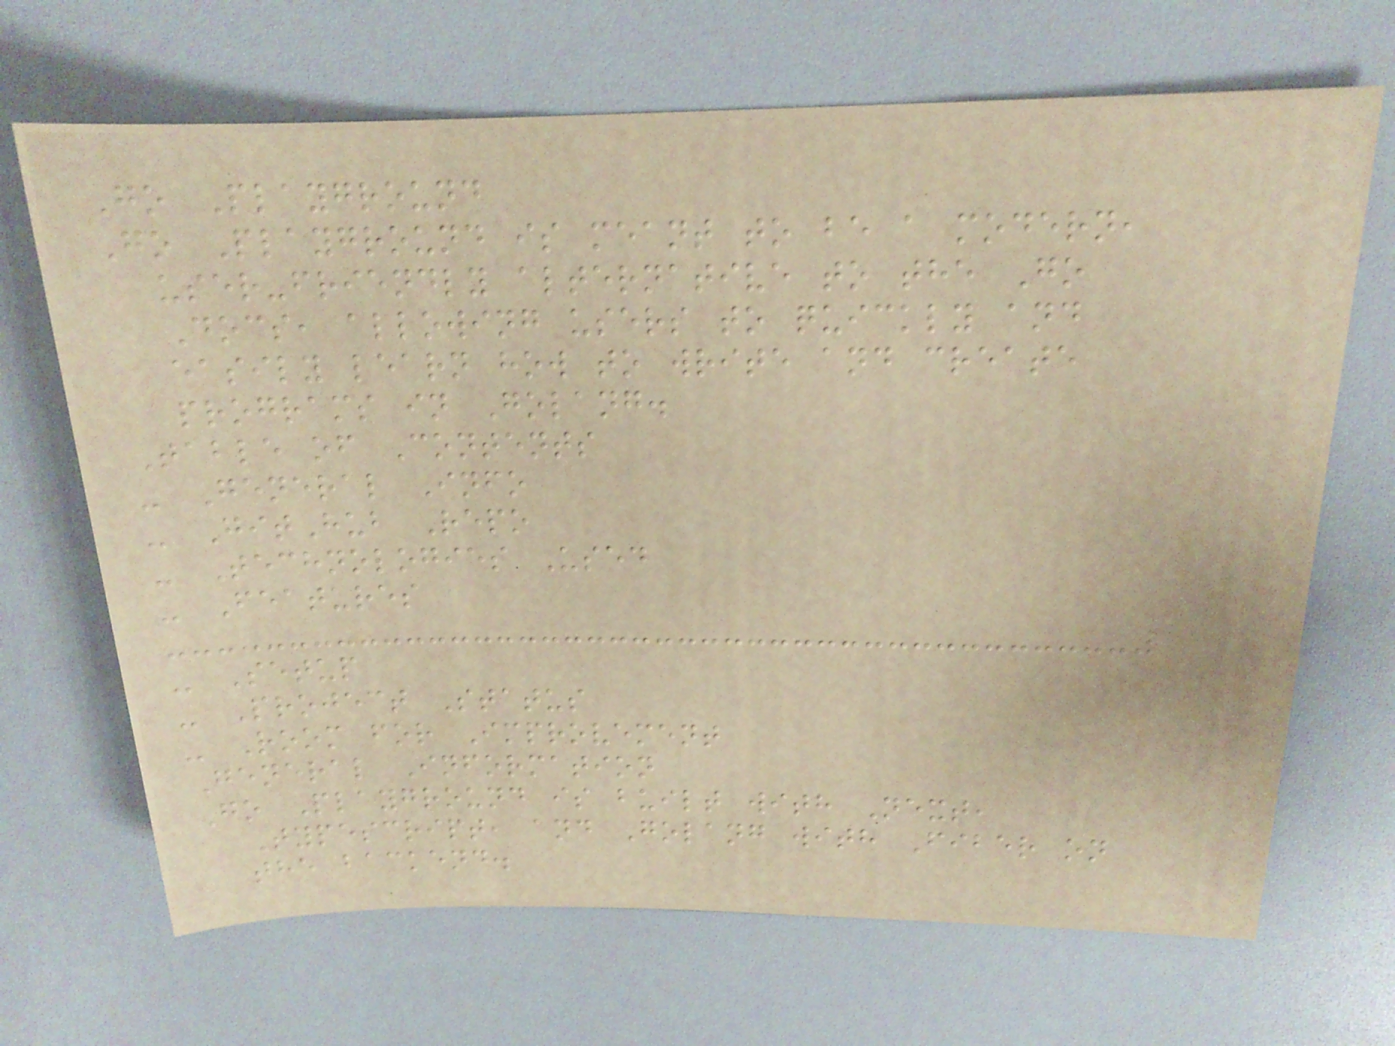Go Playground
Go Playground is meant to be a modern,
user-friendly alternative to the Go
Docs, allowing users to quickly and
easily learn how to write and create
programs in Golang.
Table of Contents
- General Info
- GitHub Repo
- Technologies Used
- Features
- Setup
- Project Status
- Room for Improvement
General Information
Go Playground is built with Next,
Typescript, and Golang with Fiber on
the backend.
